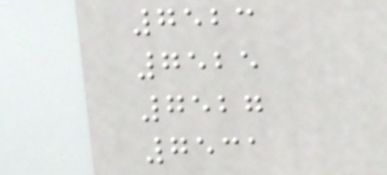7523
7525
7527
7531
